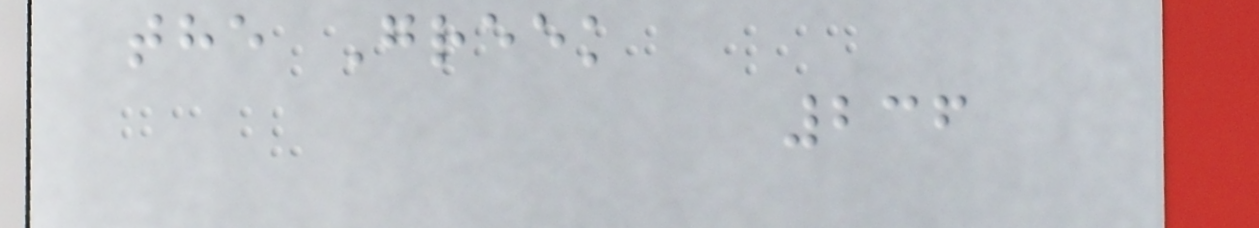the Greek
236
